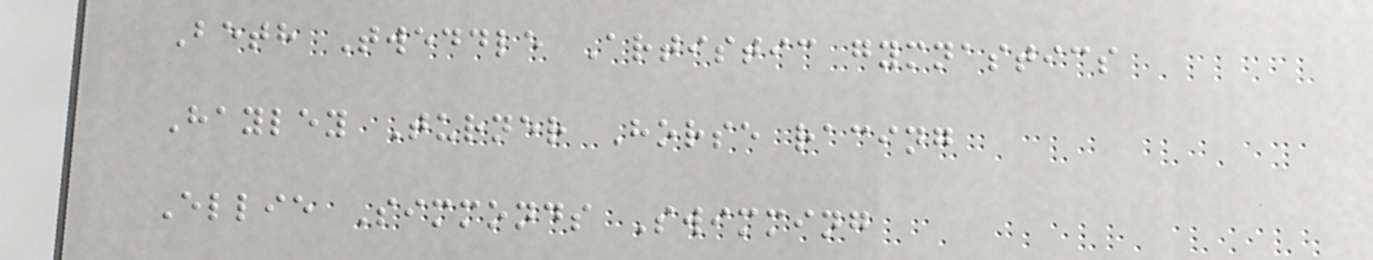Beth Tweddle Artistic gymnastics
Hayley Turner Horse racing
Ellie Simmonds Swimming
